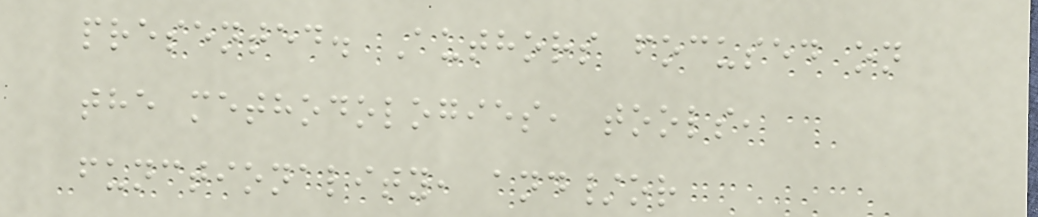presented. Authors focused on
the methodologies, tools,
functionality, and/or
